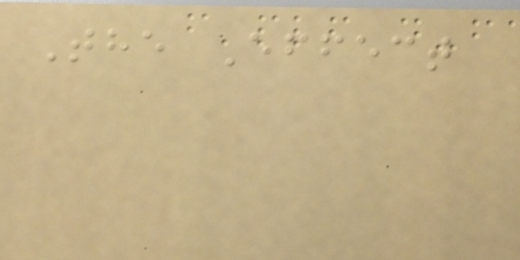The Effect
